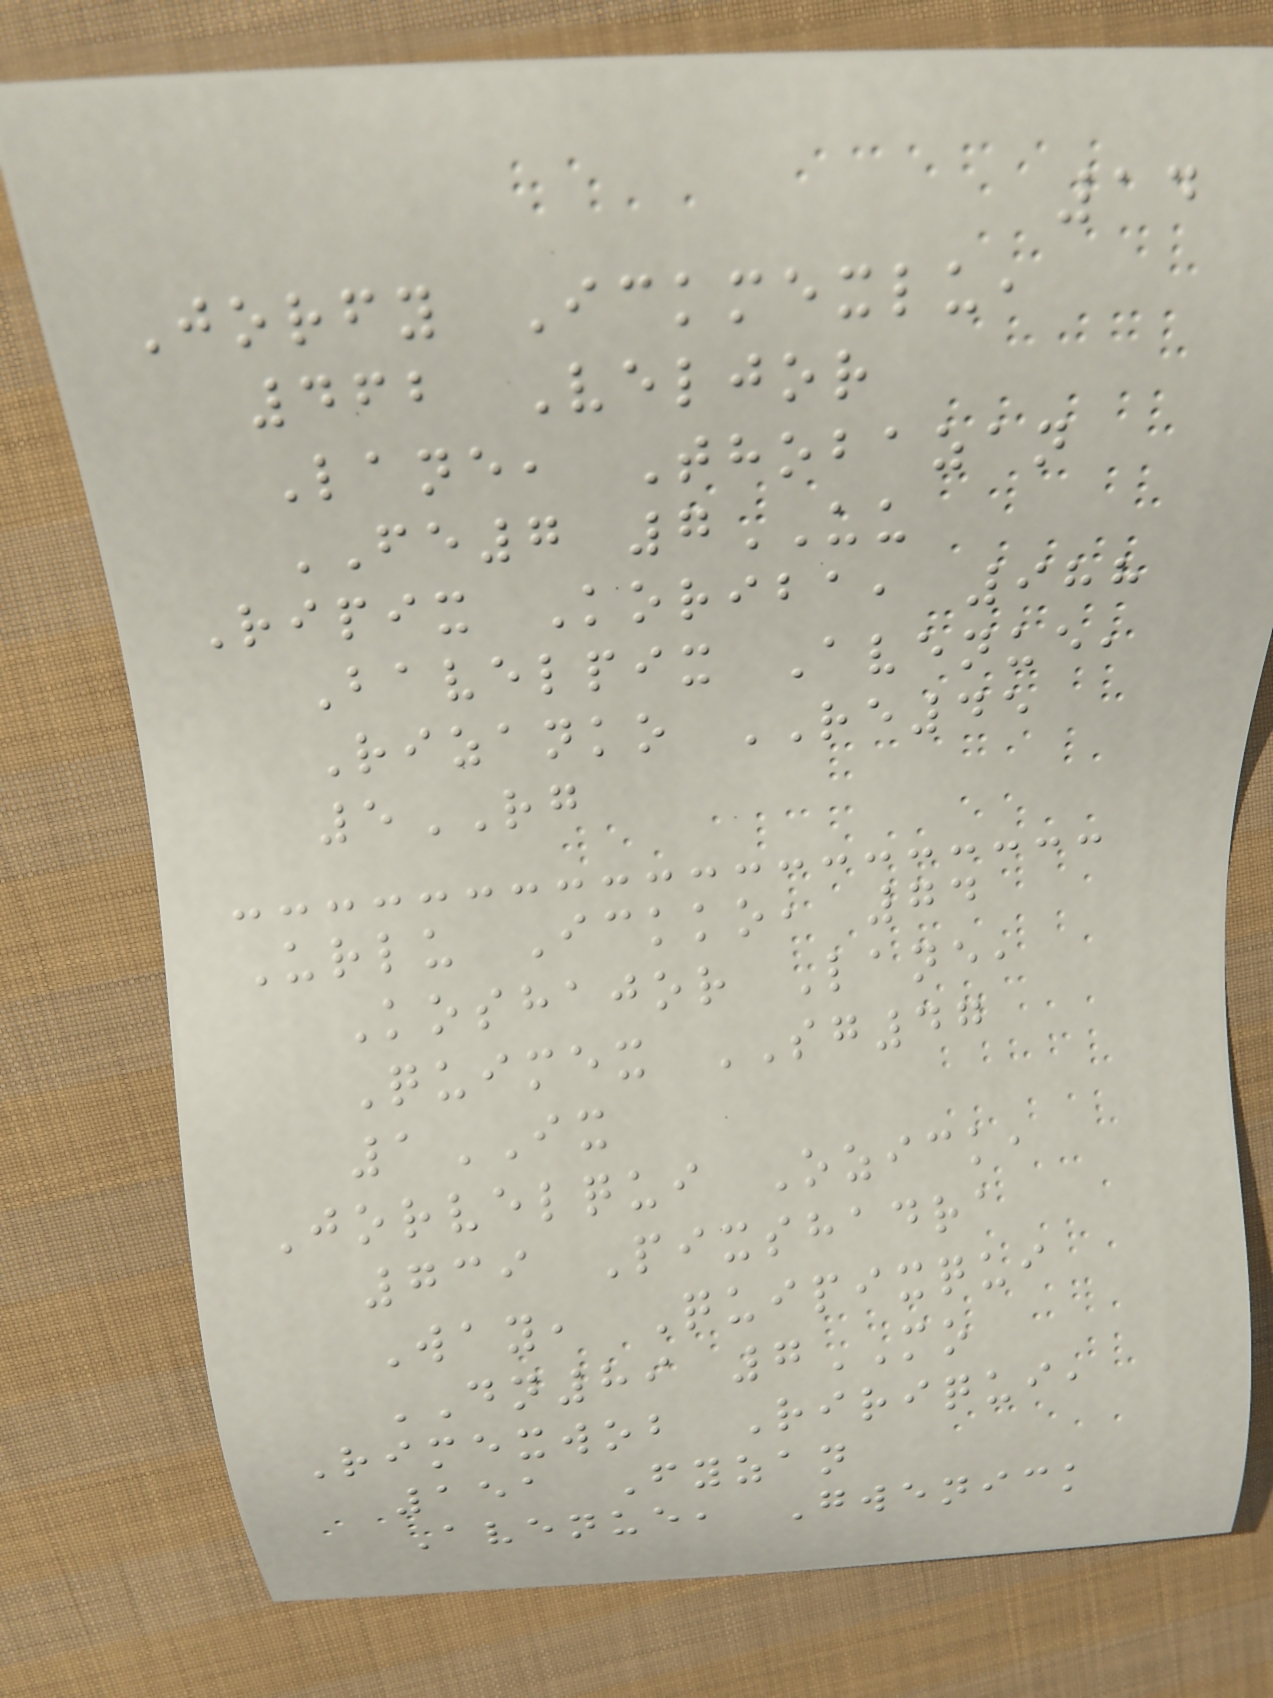14
Jorfy Ickmexlu,
462 Veljor
Lane, Thobazan
FE7 7UU
Ripix Koriba, 988
Bavelpix Avenue,
Rizanko RE45
5RG
Urlu Ickko, 74
Koshajor Lane,
Quimex SG47
1IX
Jorvelqui Ozick,
739 Pixshadra
Way, Quipixqui
DN89 7MO
Rimexwob Ririqui,
151 Fyzan
Avenue, Gwenick
